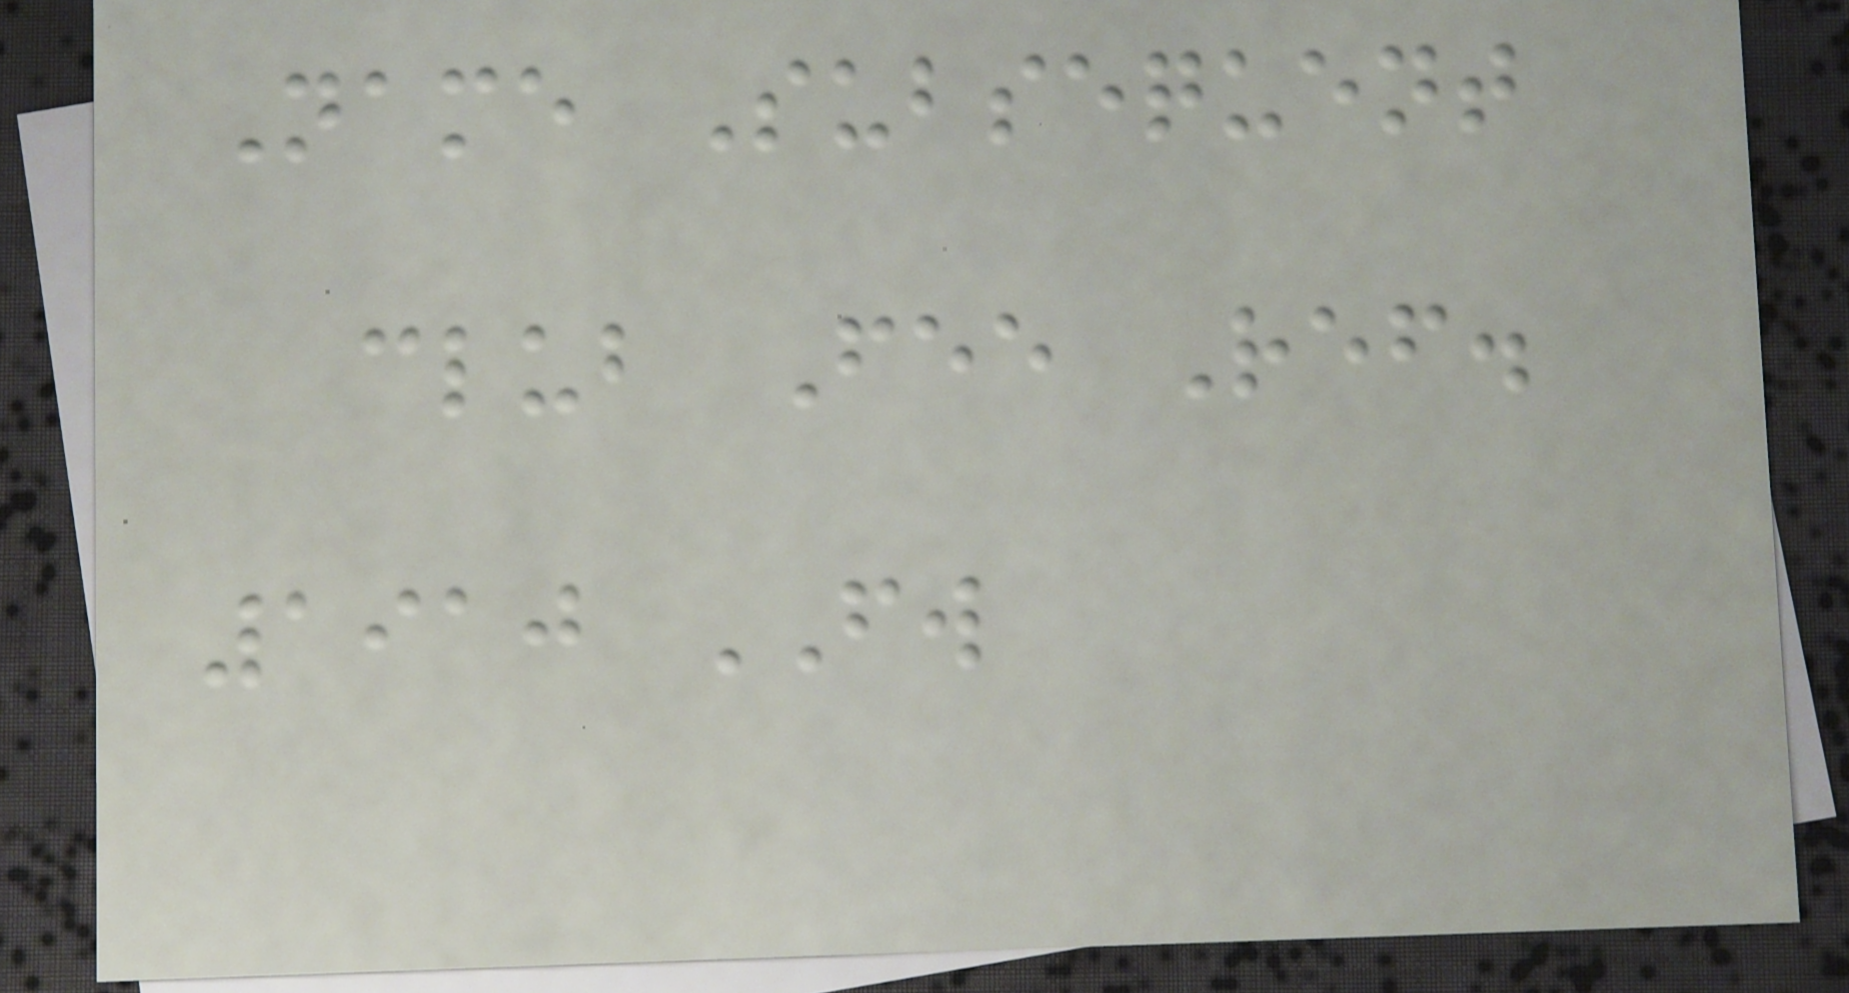Name Subsequent
club Fee Ref.
1910 FW
